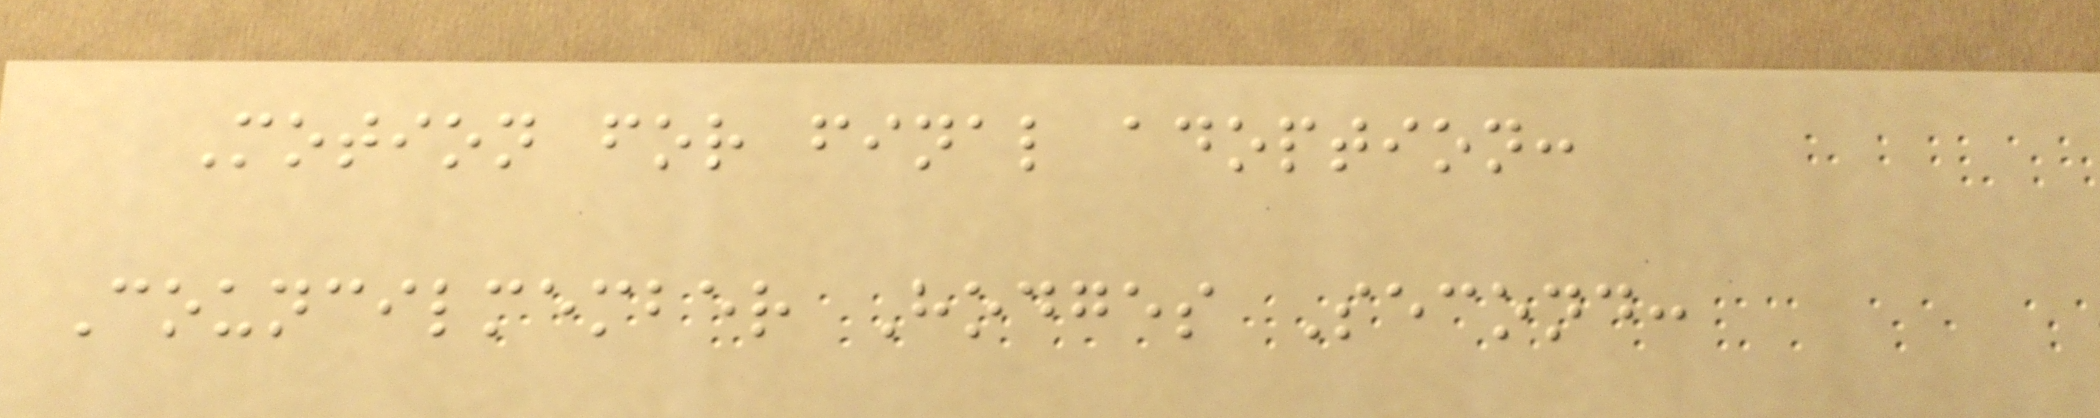Motion for final adoption:
Councilmember Hodges Second:
